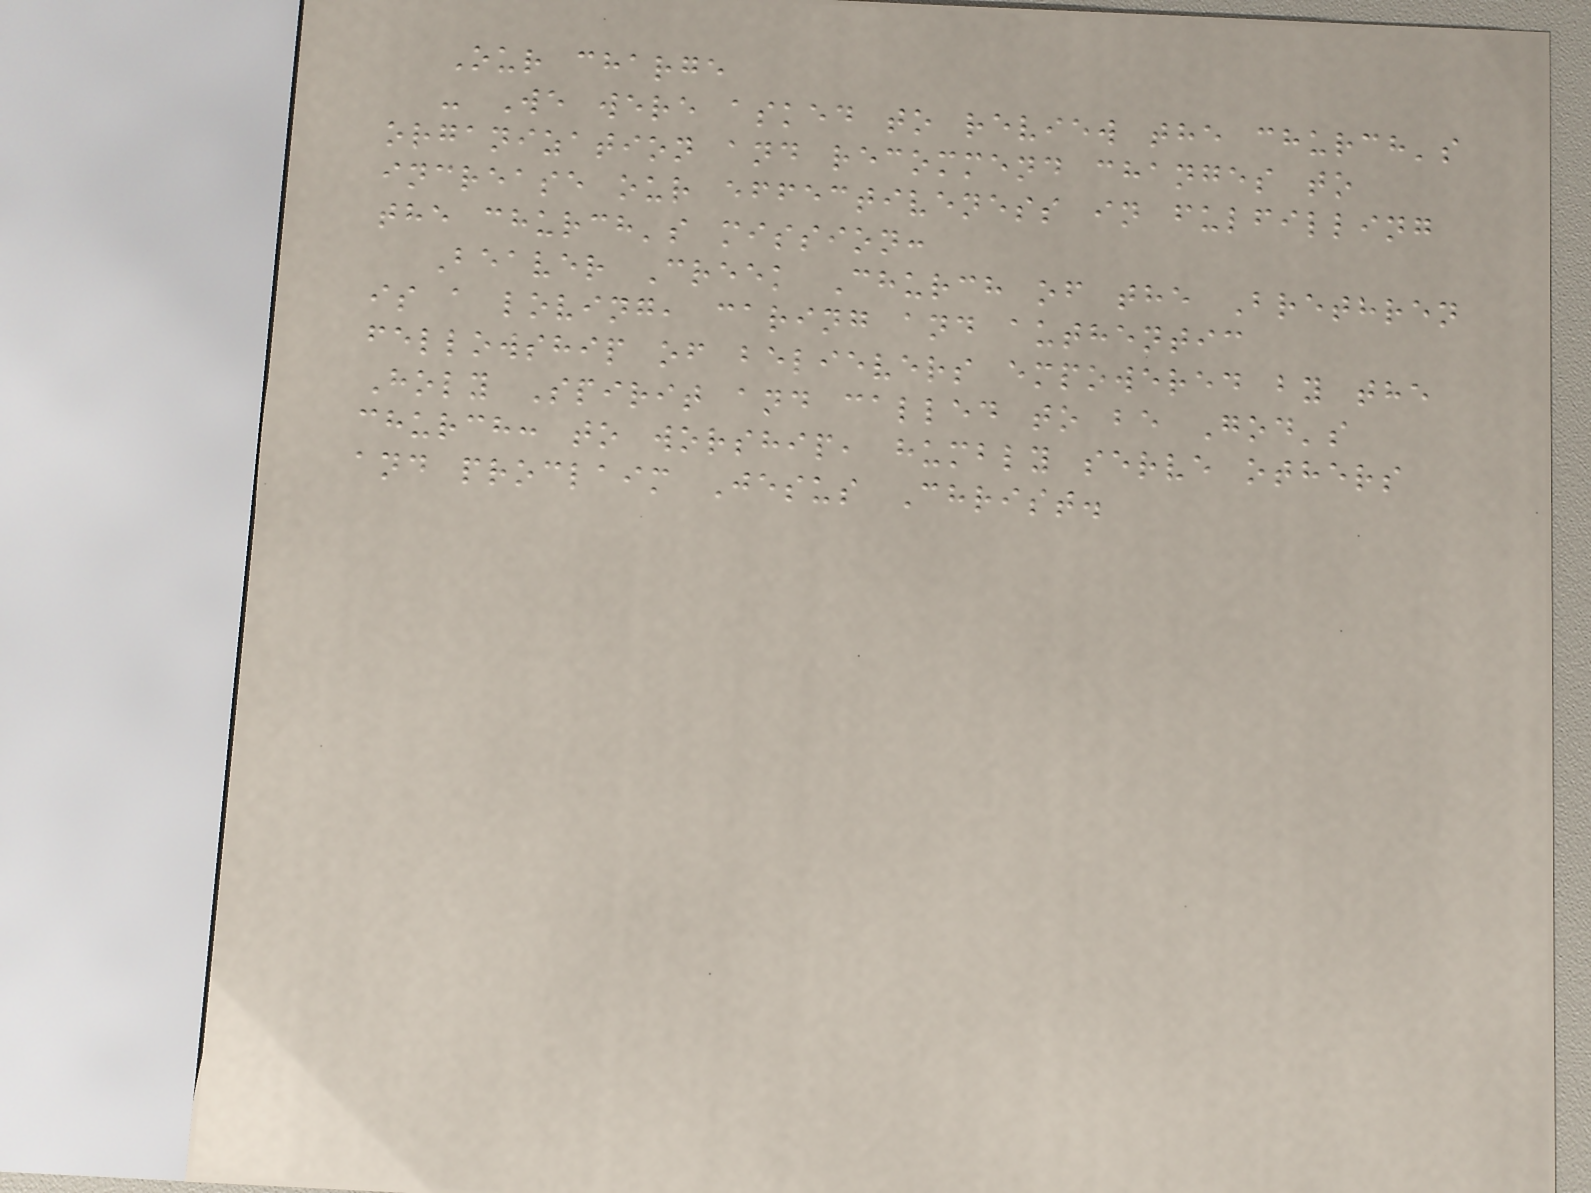Our charge
- We were asked to review the church's
organization and recommend changes to
increase our effectiveness in fulfilling
the church's mission:
Beaver Creek Church of the Brethren
is a loving, caring and authentic
fellowship of believers empowered by the
Holy Spirit and called to be God's
church: to worship, humbly serve others
and proclaim Jesus Christ.
